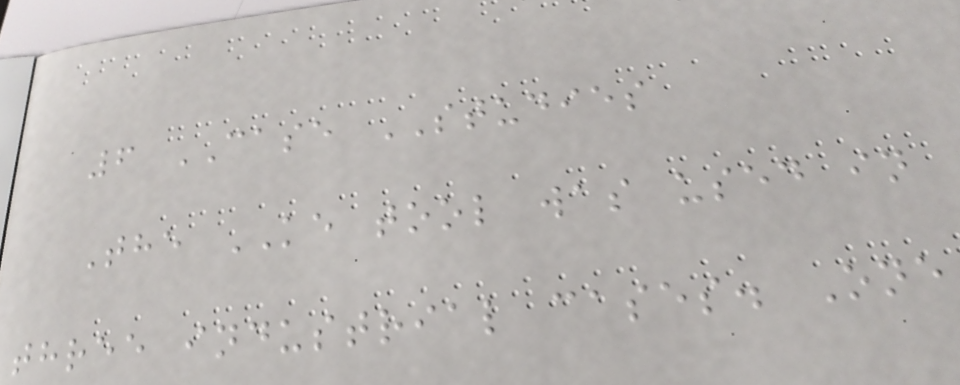6 CASE STUDIES
The KE tool was used in
three industrial cases. One
